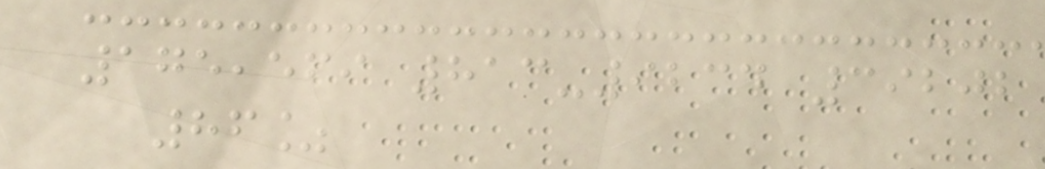175,569 813-9234 39202
86%
